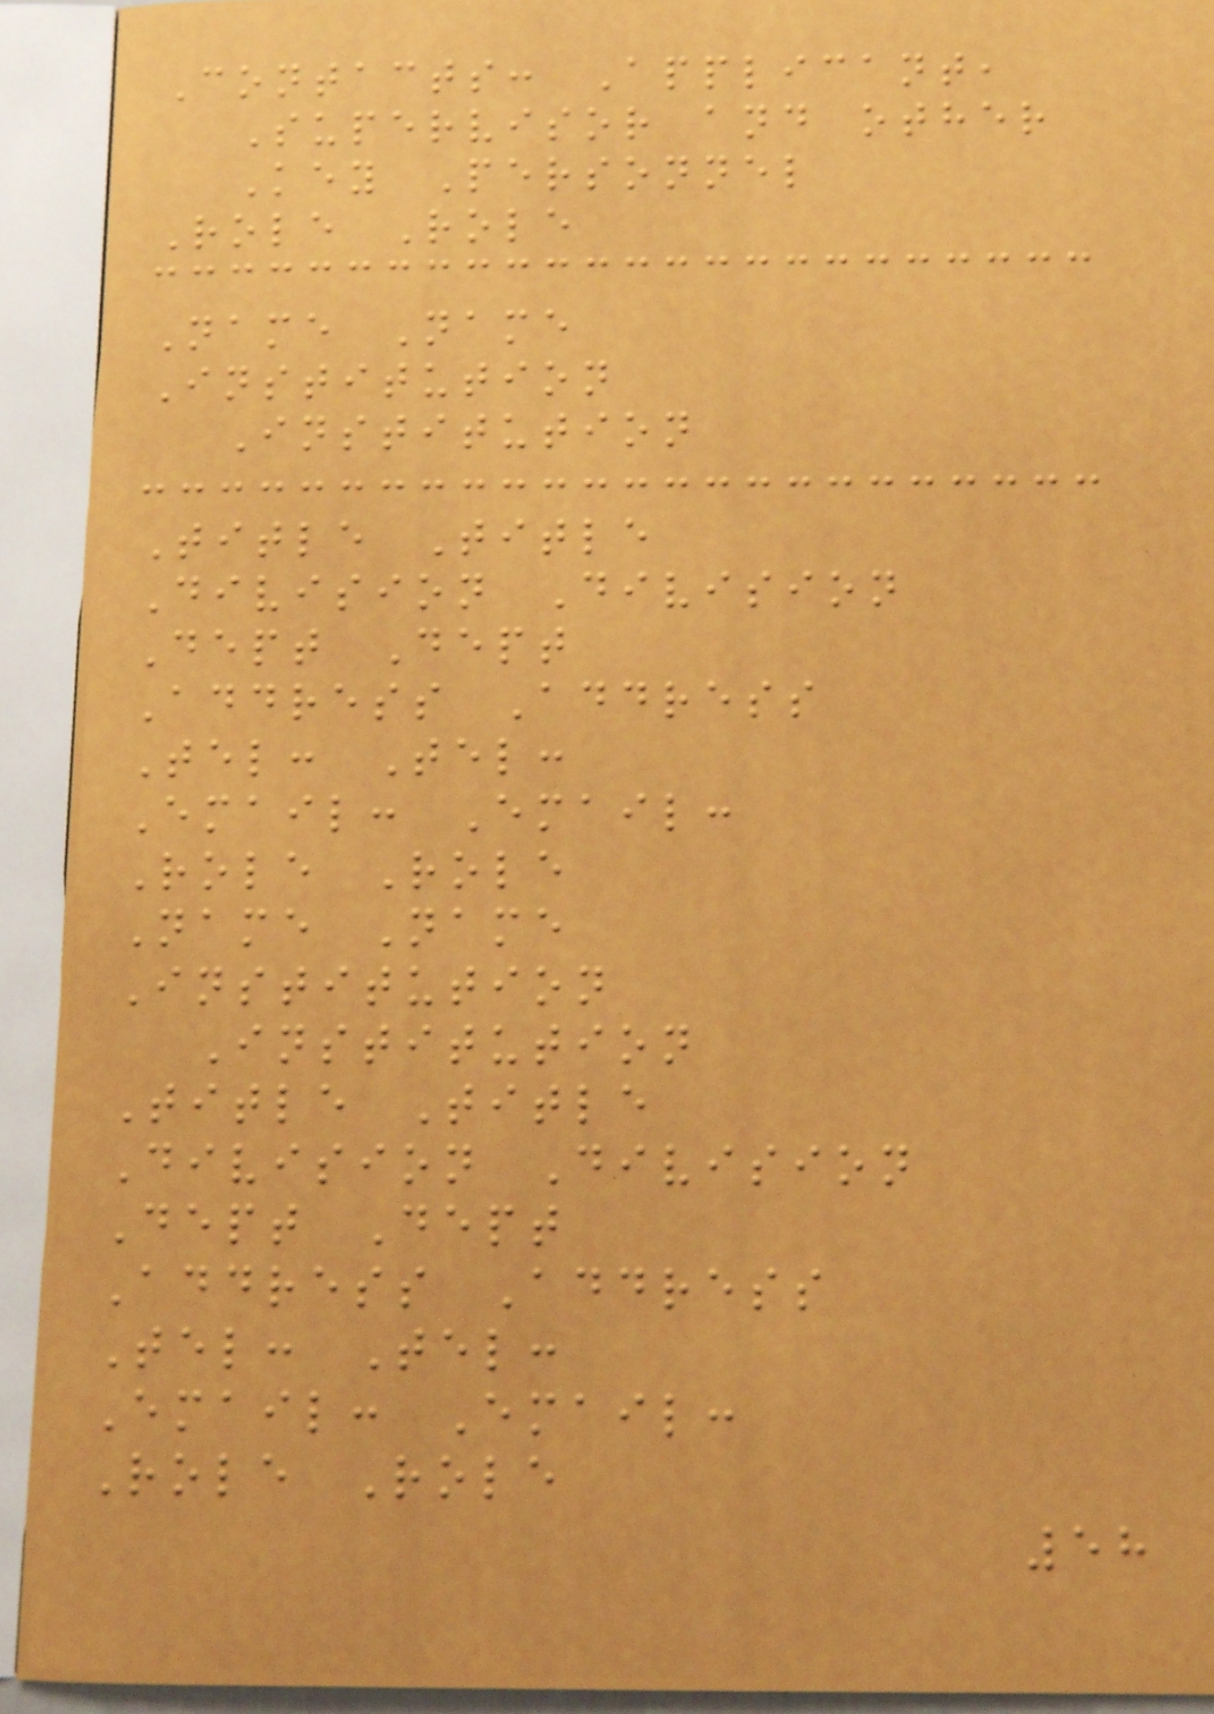Contacts: Applicant,
Supervisor and other
Key Personnel
Role Role
Name Name
Institution
Institution
Title Title
Division Division
Dept Dept
Address Address
Tel: Tel:
Email: Email:
Role Role
Name Name
Institution
Institution
Title Title
Division Division
Dept Dept
Address Address
Tel: Tel:
Email: Email:
Role Role
58
